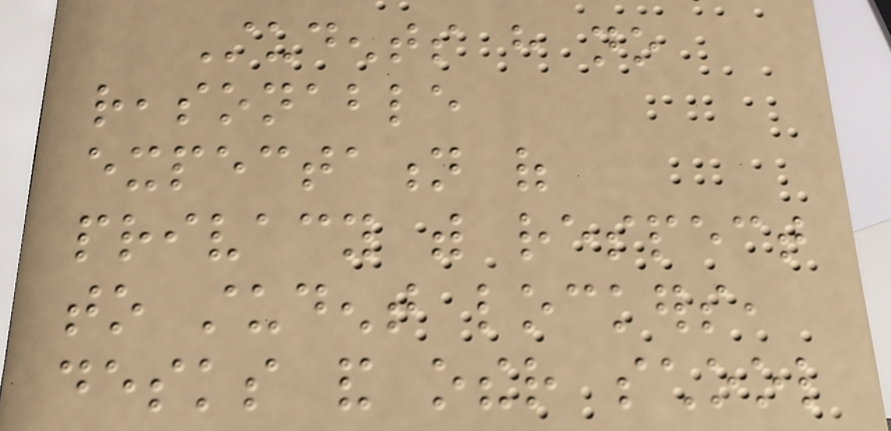Students have no
reasonable
expectation of
privacy with respect
to student lockers,
desks and other school
